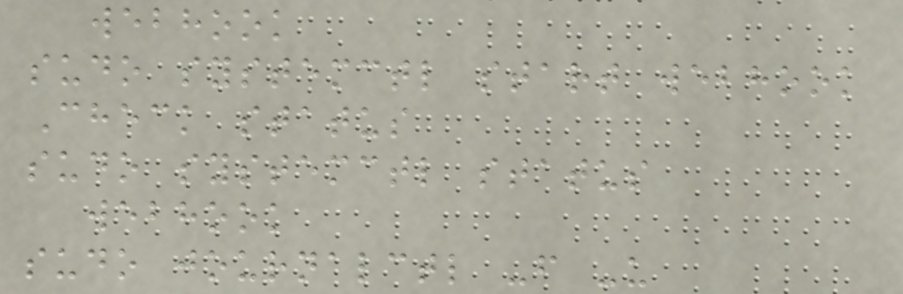webhook
sudo systemctl start webhook
Check status
sudo systemctl status
webhook
sudo journalctl -f -u
